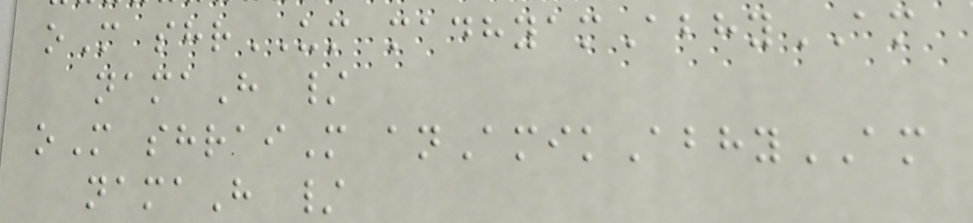oM shrUM madhyamAbhyAM
namaH /
oM shraiM anAmikAbhyAM
namaH /
